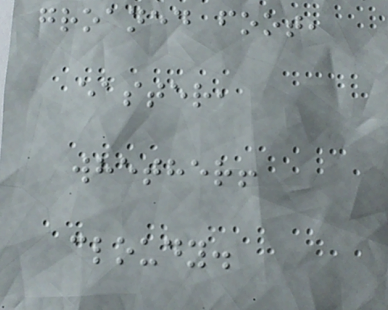groaned foot,
easter,
whether!
cloudy.
